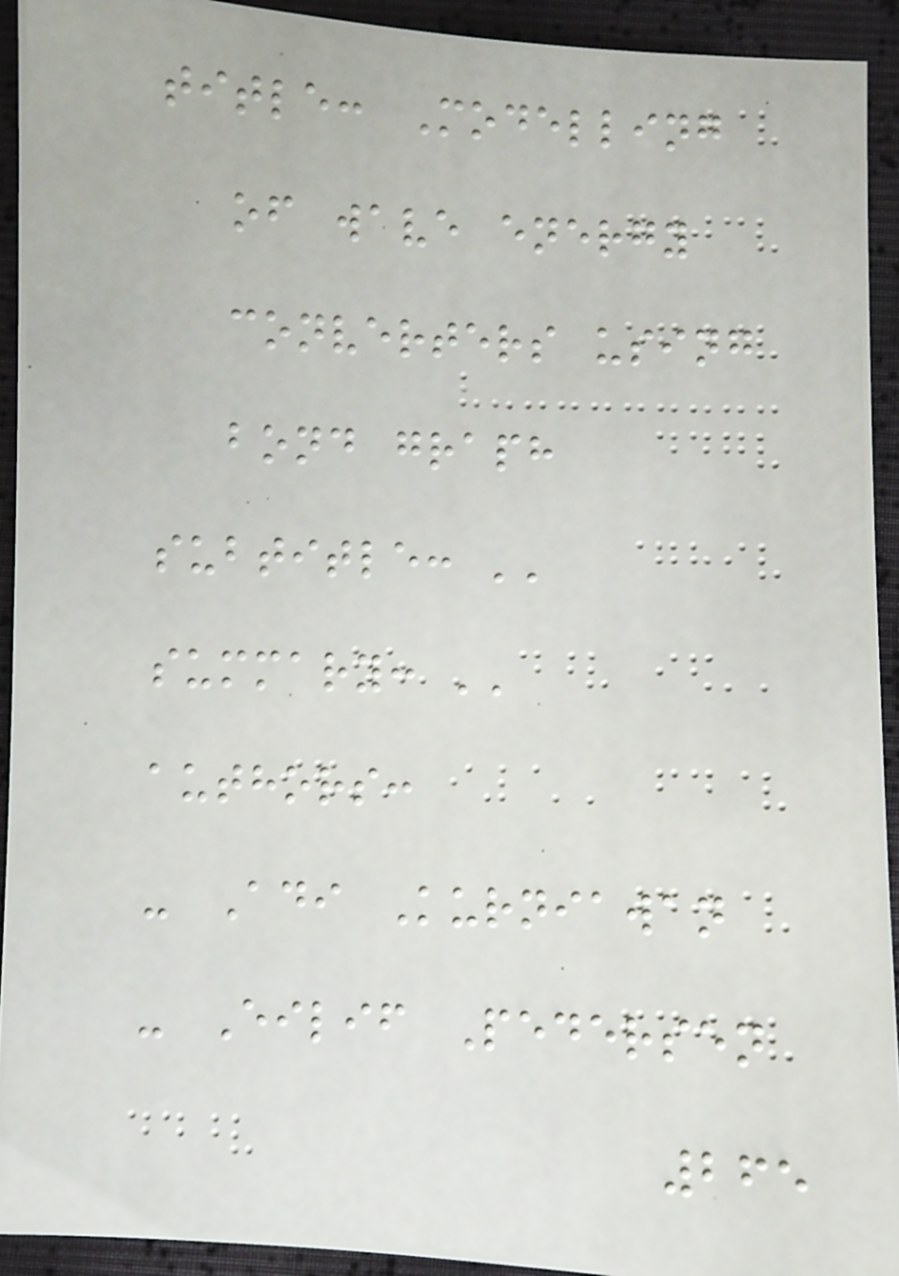title: Modelling
of wave energy
converters using
bond graph
subtitle: ''
summary: ''
authors:
- Adi Kurniawan
- Eilif Pedersen
265
